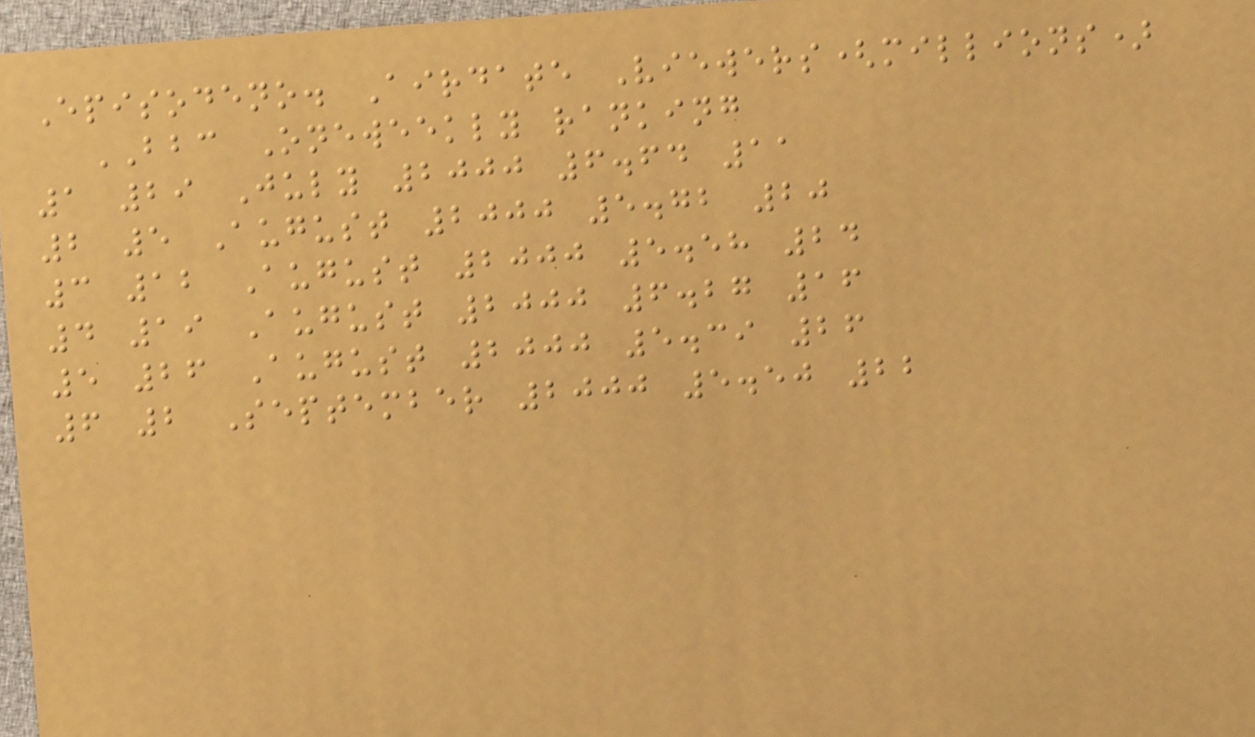Episodeno. Airdate Viewers(millions)
BBC Oneweekly ranking
1 29 July 2000 6.64 11
2 5 August 2000 5.72 20
3 12 August 2000 5.58 24
4 19 August 2000 6.27 16
5 26 August 2000 5.39 26
6 2 September 2000 5.50 22
